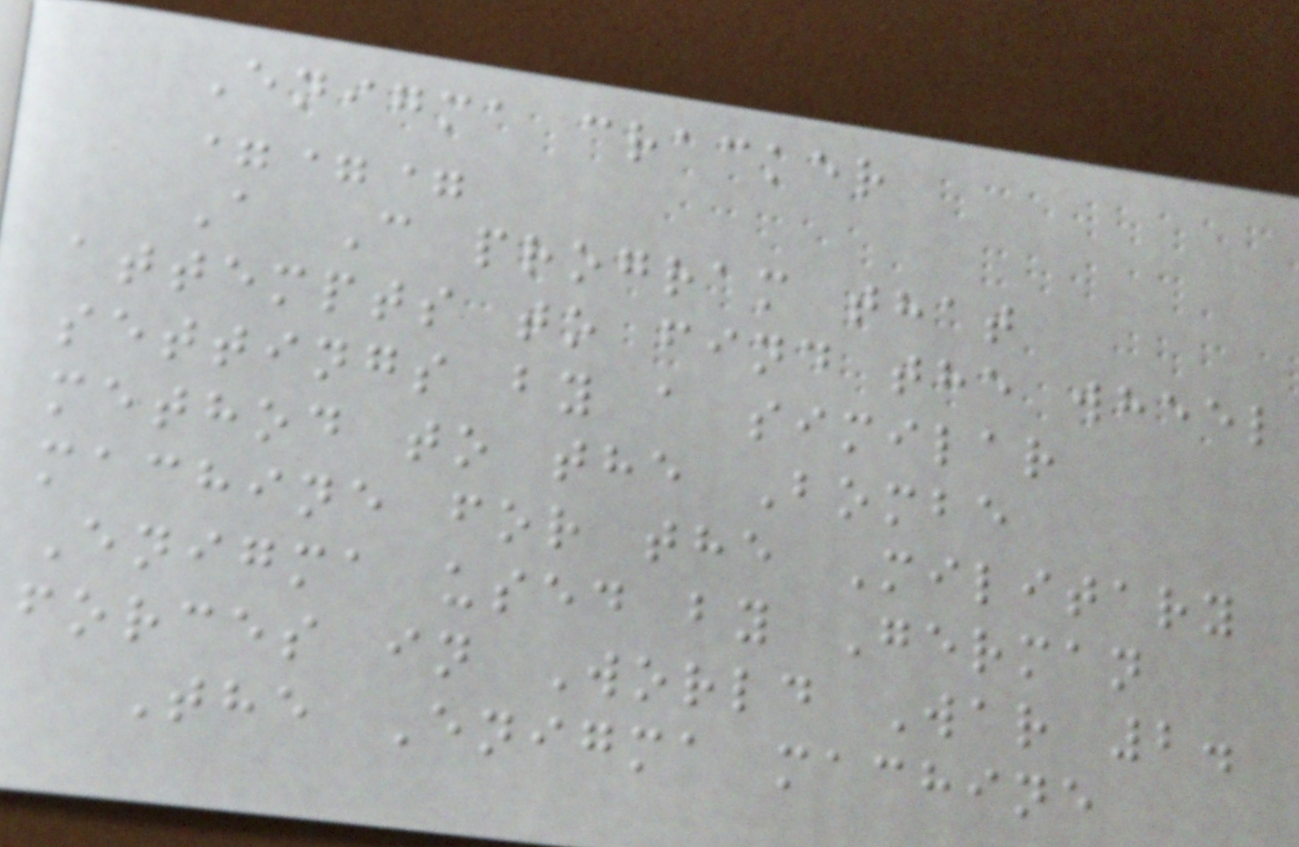Enigma cracker
===
A C program that
attempts to find the wheel
settings by a similar
method to the Bombe
machine for the Military
Enigma used by German
forces in World War 2.
The Enigma machine
